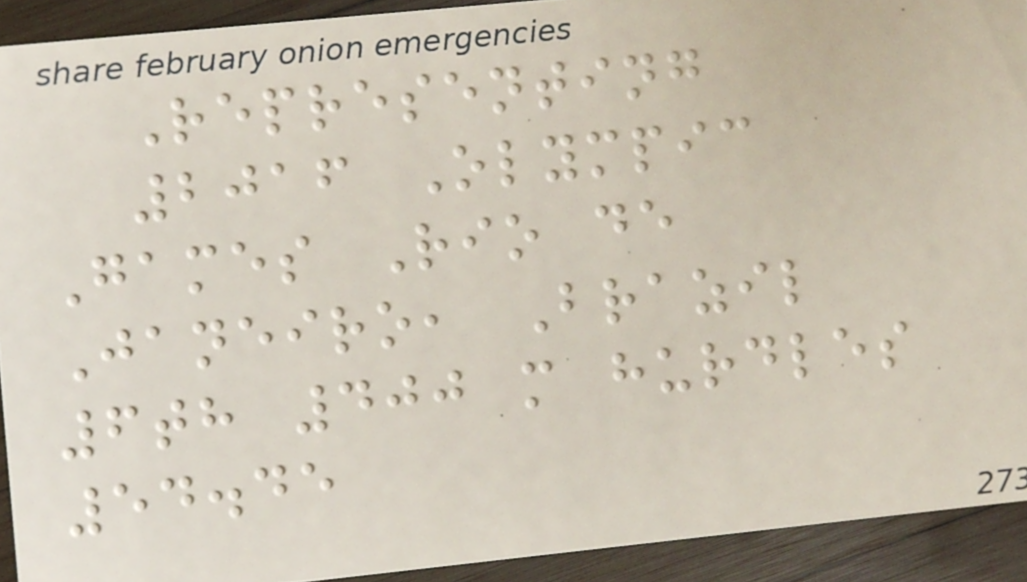Representing
2016 Olympic
Games Rio de
Janeiro, Brazil
6th 400 m hurdles
54.45
